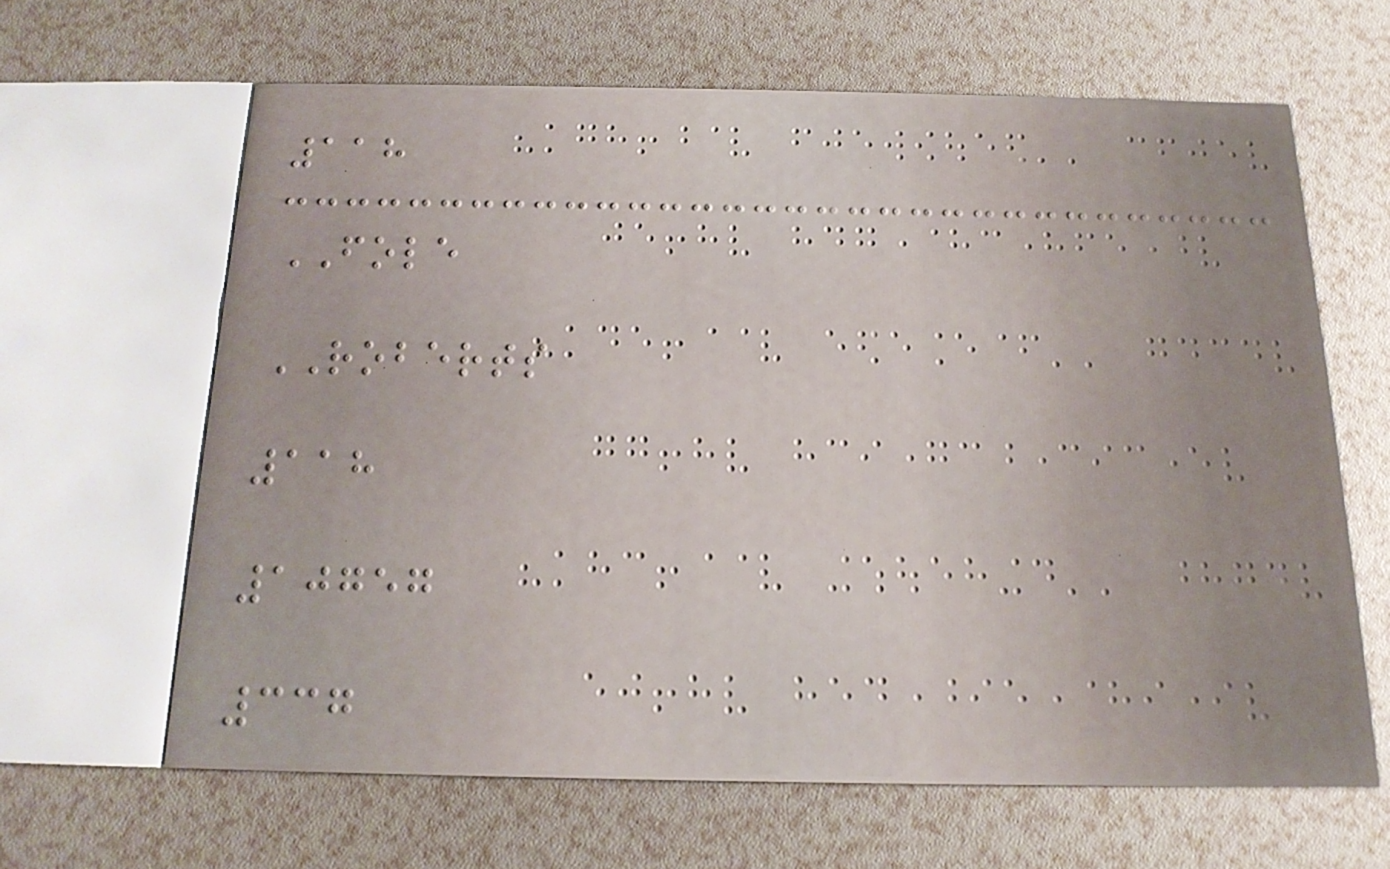118
FOLE
ROBERTS
118
10757
337
